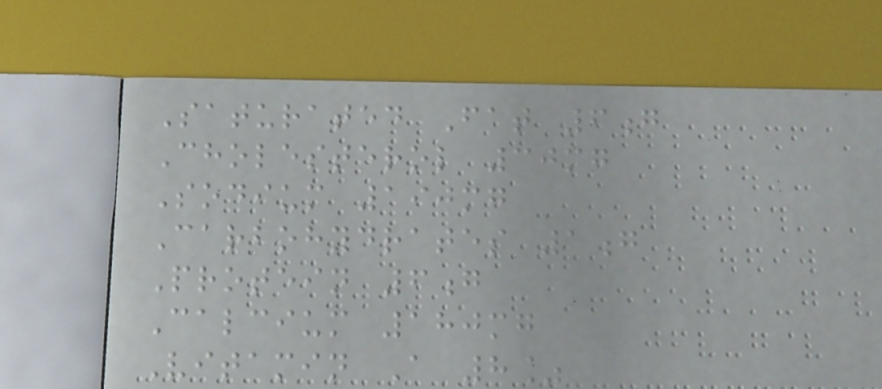Saturated Fat 6g
Cholesterol 30mg
Sodium 190mg
Carbohydrates 1g
Protein 6g
Calcium 180mg
Vitamin A 8%
